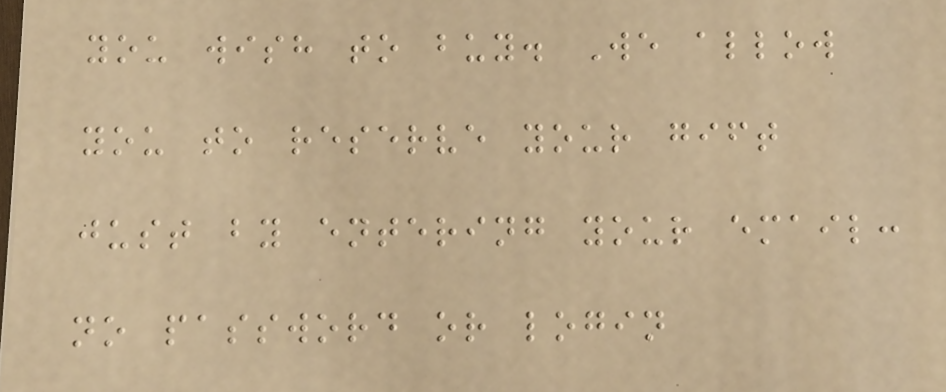you wish to buy. We allow
you to reserve your gift
just by entering your email:
no password or login
